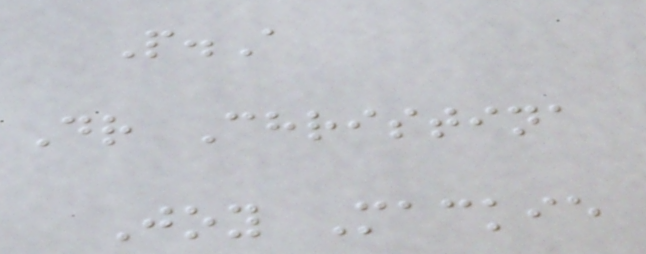P.A
Dr Christina
Joy Mackie
